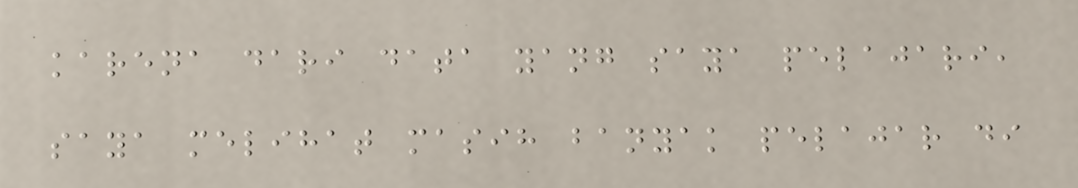karena dari data yang saya pelajari,
saya melihat masih banyak pelajar di
